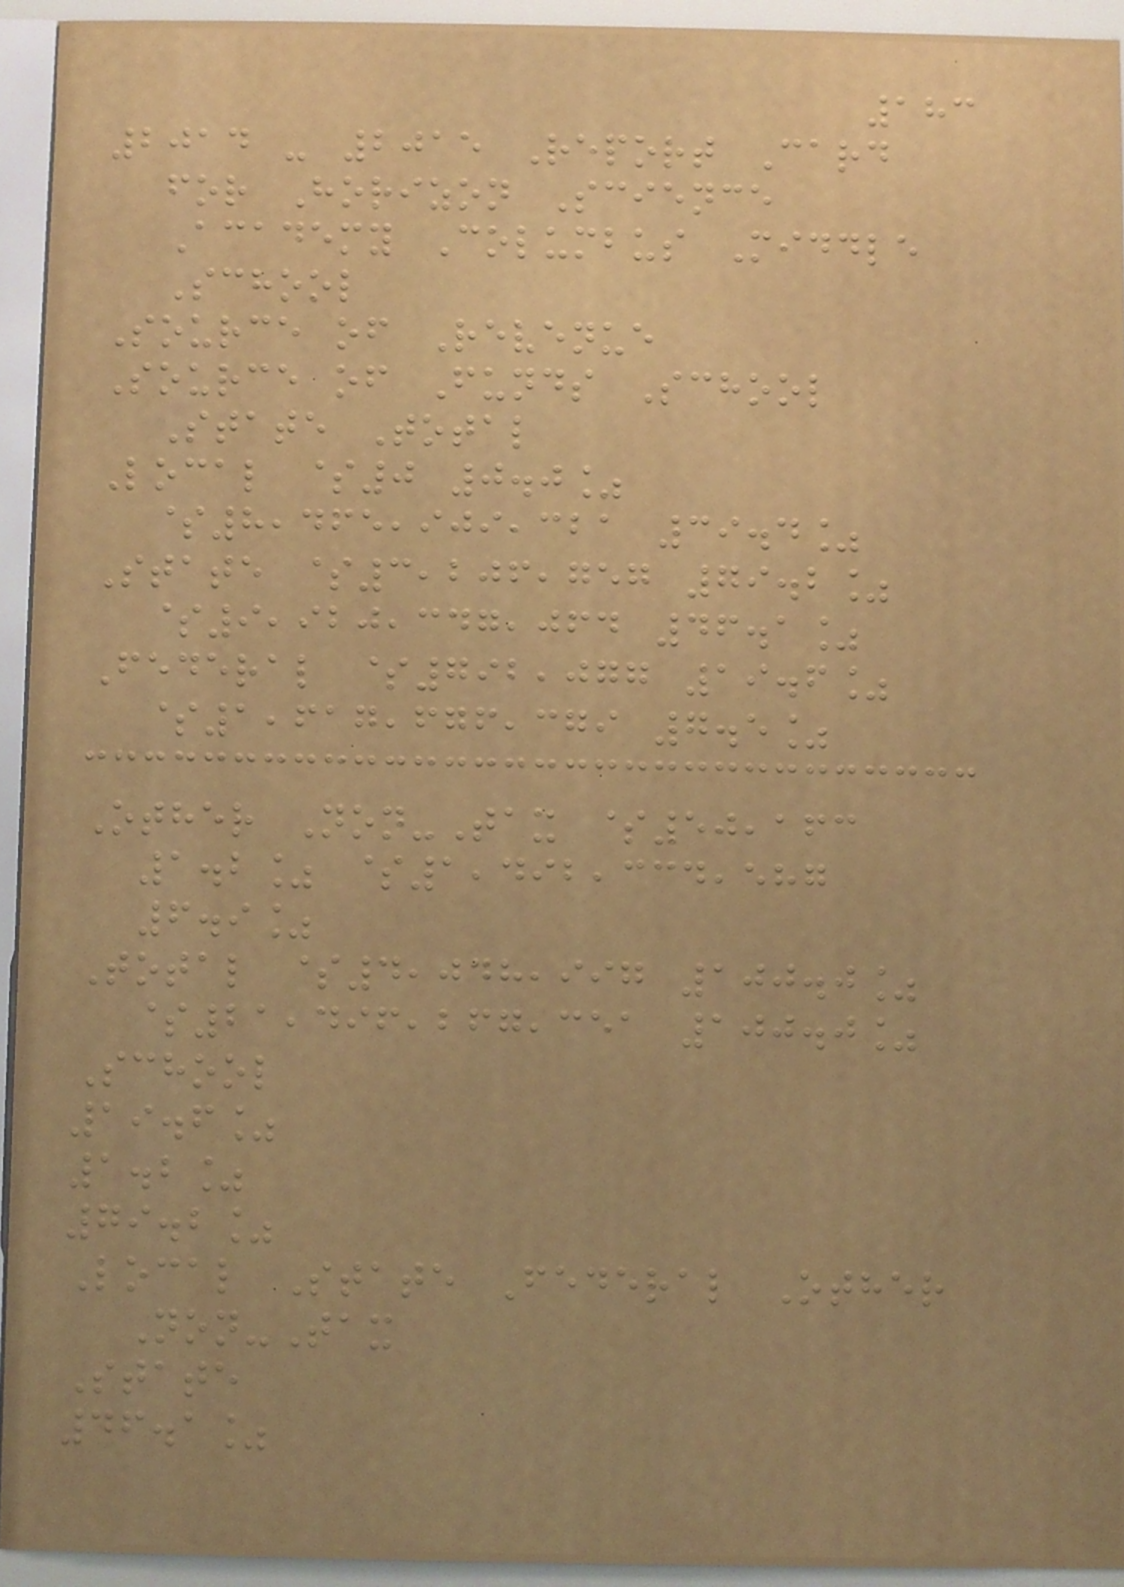183
2014 - 2015 Report Card
for Horizon Science
Academy Columbus Middle
School
Source of Revenue
Source of Funds School
State Total
Local $0 0.0%
$8,465,909,321 39.4%
State $3,206,757 79.2%
$9,920,347,064 46.1%
Federal $792,077 19.6%
$1,617,676,379 7.5%
Other Non-Tax $50,163
1.2% $1,492,334,587
6.9%
Total $4,048,997 100.0%
$21,496,267,351 100.0%
School
19.6%
1.2%
79.2%
Local State Federal Other
Non-Tax
State
46.1%
